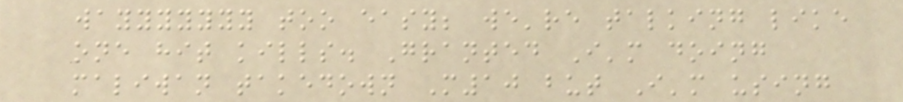wayyyyyyy too easy; we're talking like
one hit kills. Granted I'm doing
maliwan takedown M10 but I'm using
